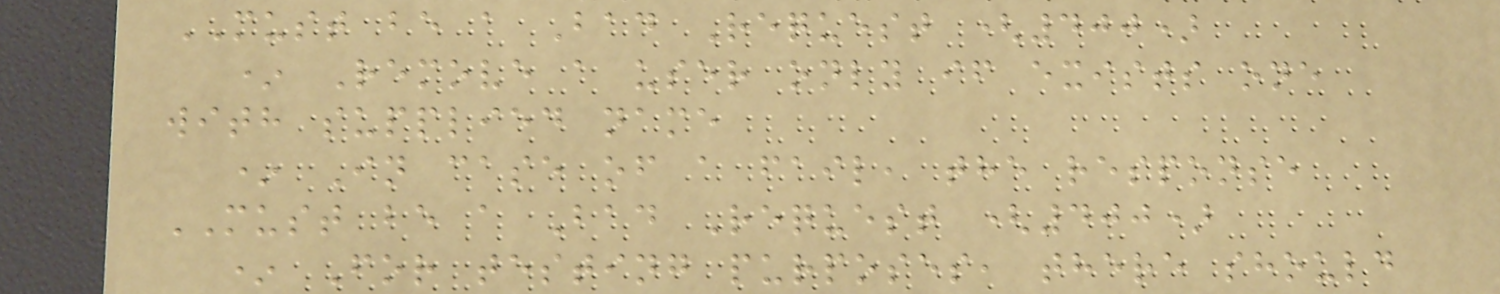MUST be a Bad Request (400)
* Remove a user only if exists one
with supplied name
* In case of a fail, the response
MUST be a Bad Request (400)
* For testing purposes, there should
